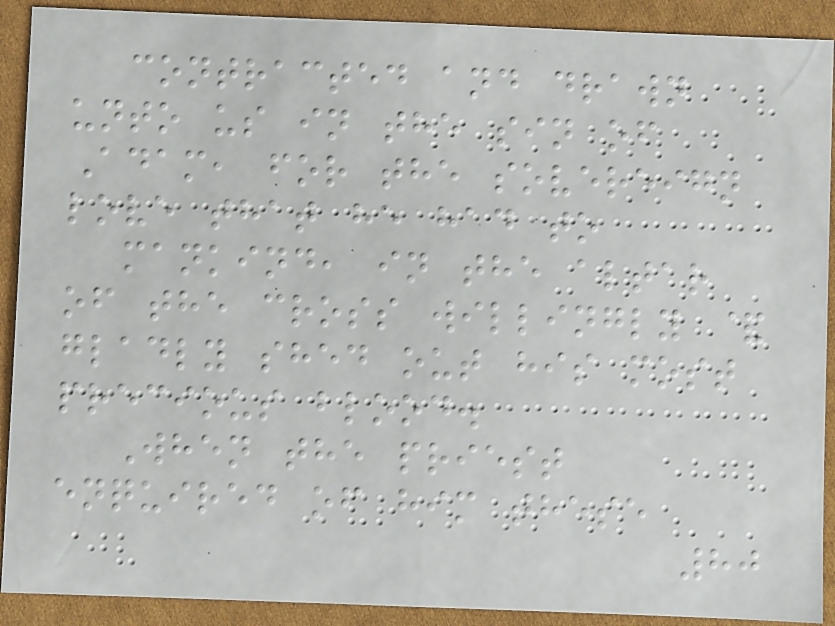contracted and drawn
unto us in the sin of
Adam, for the sovereign
love that he had to
mankind, in the altar
of the cross willingly &
gladly shed out his most
precious blood.
When the priest
enquired of him these
80
